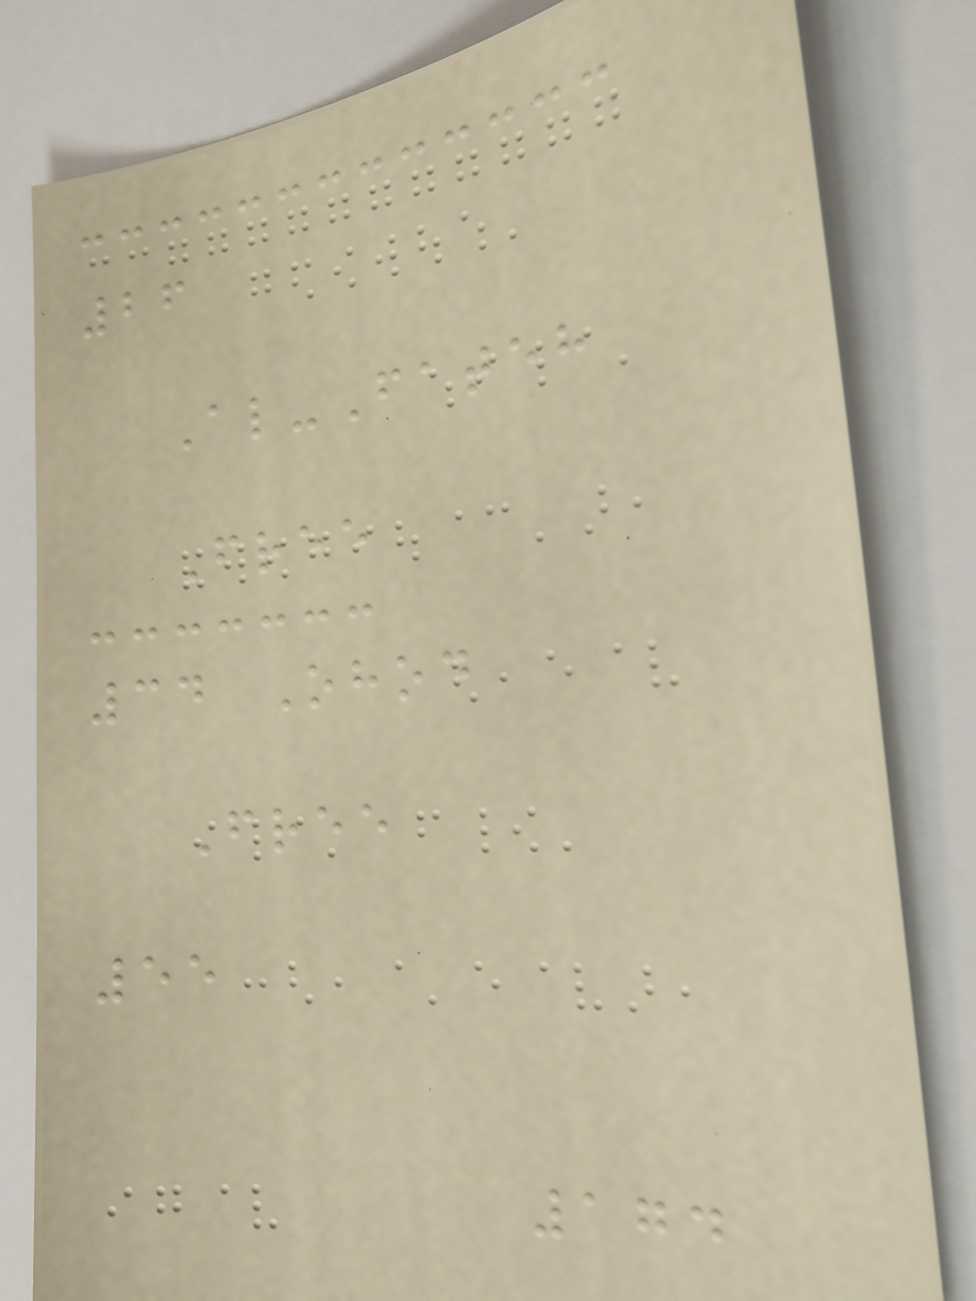26
Al-Fateh
Free
34 Ohod
Free
55
174
